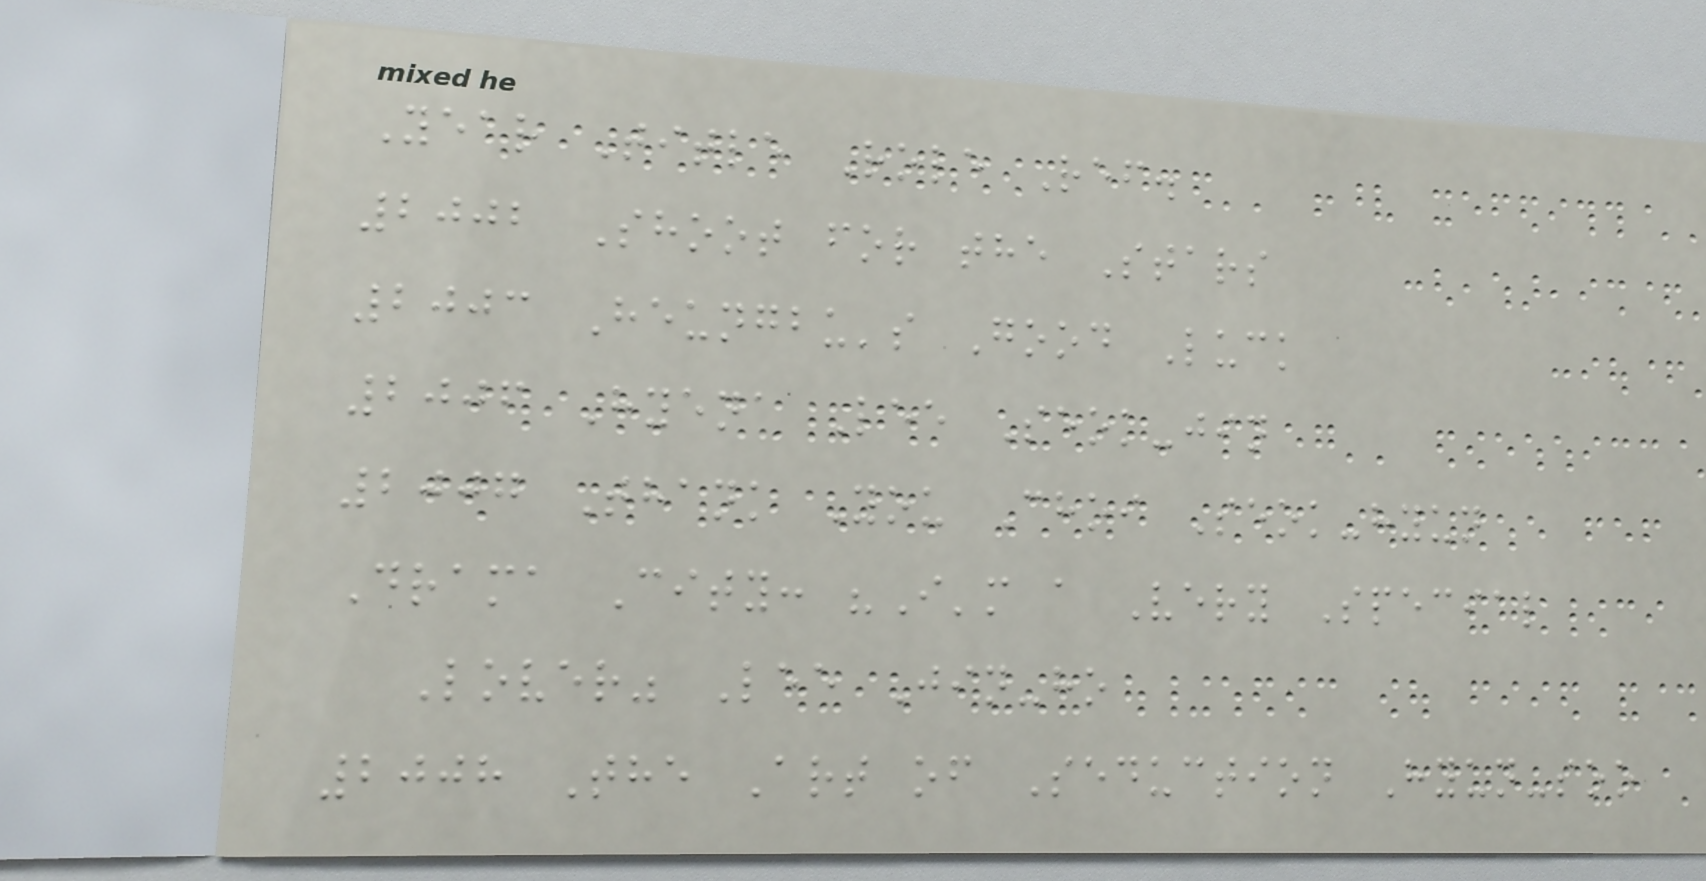Year Title Role Ref.
2002 Shoot for the Stars
2003 Heungbu's Good Luck
2006 Hyena Lee Seok-jin
2007 Thank You Choi Seok-hyun
Drama City: "I'm a Very Special
Lover" Lee Jin-ho
2008 The Art of Seduction Hyun-soo
